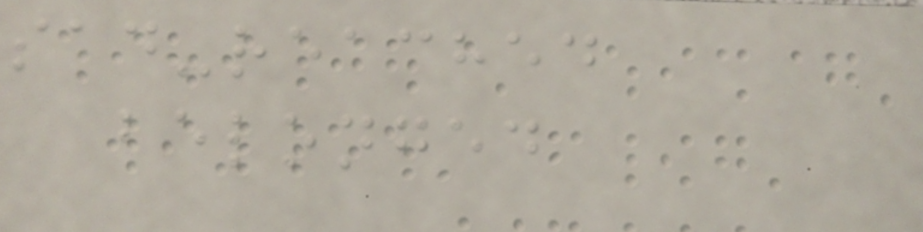sad-reached
belonged
